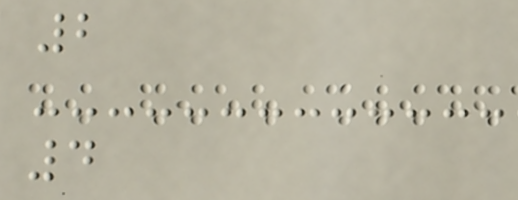2
4
